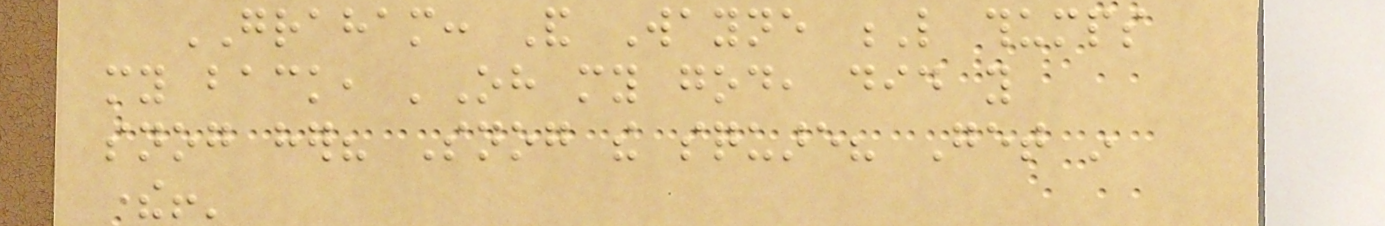GRAHAM: And Wayne L thumps
my back, 'Oh my god, did you
snog her? Snog the square? Get in
there!'
